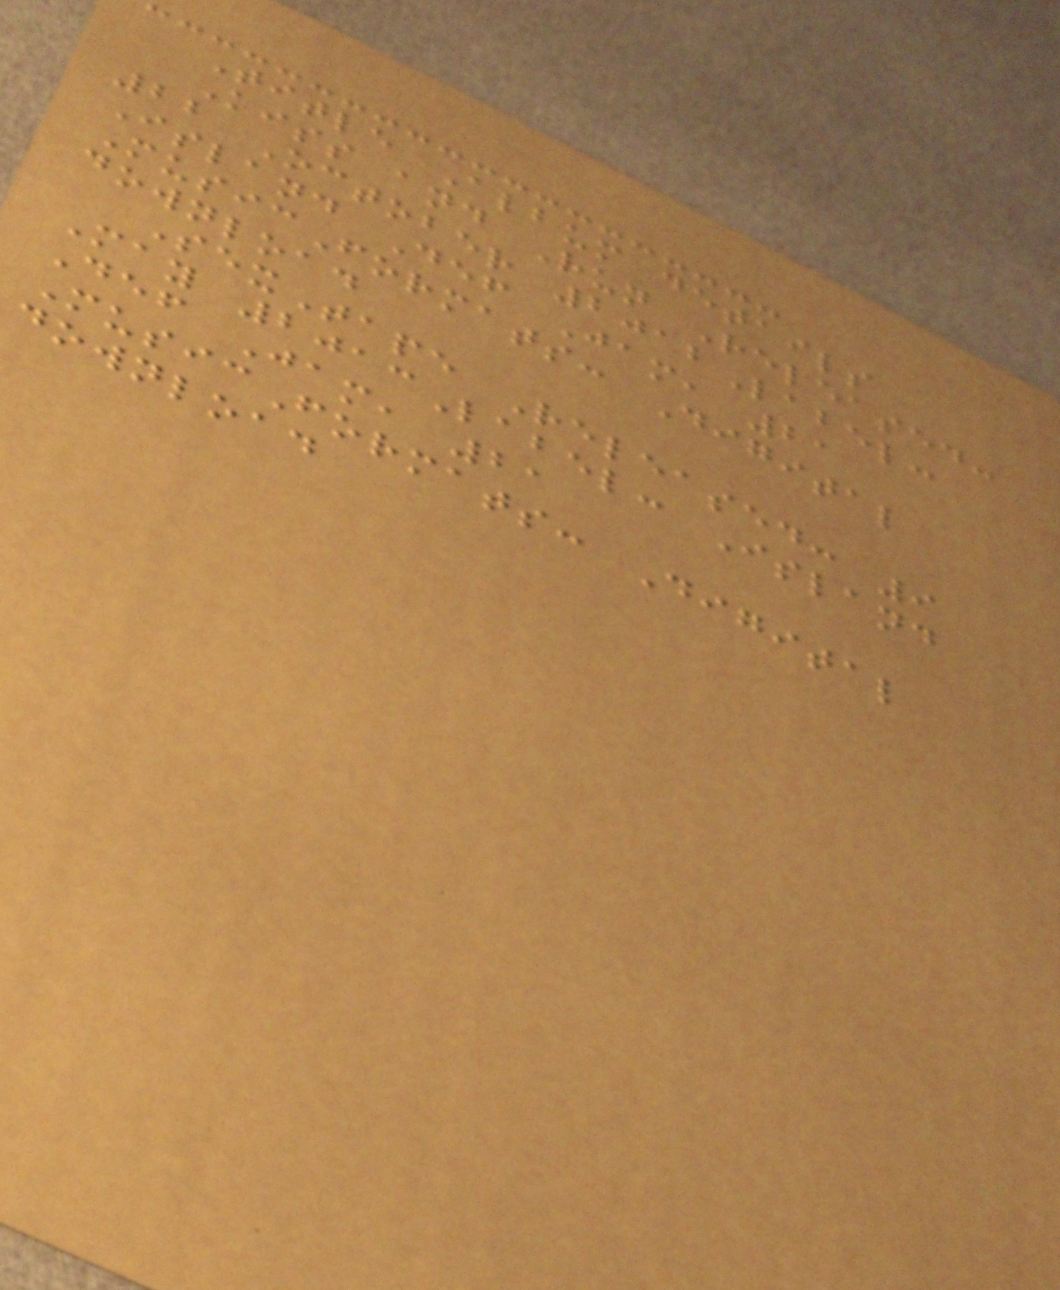Title Album details
Kiss and Run Released:
22 October 2012Label:
Island Def Jam, 21
MusicFormats: Digital
download
SexTape Released: 9
May 2013Label: Island
Def Jam, 21
MusicFormats: Digital
download
